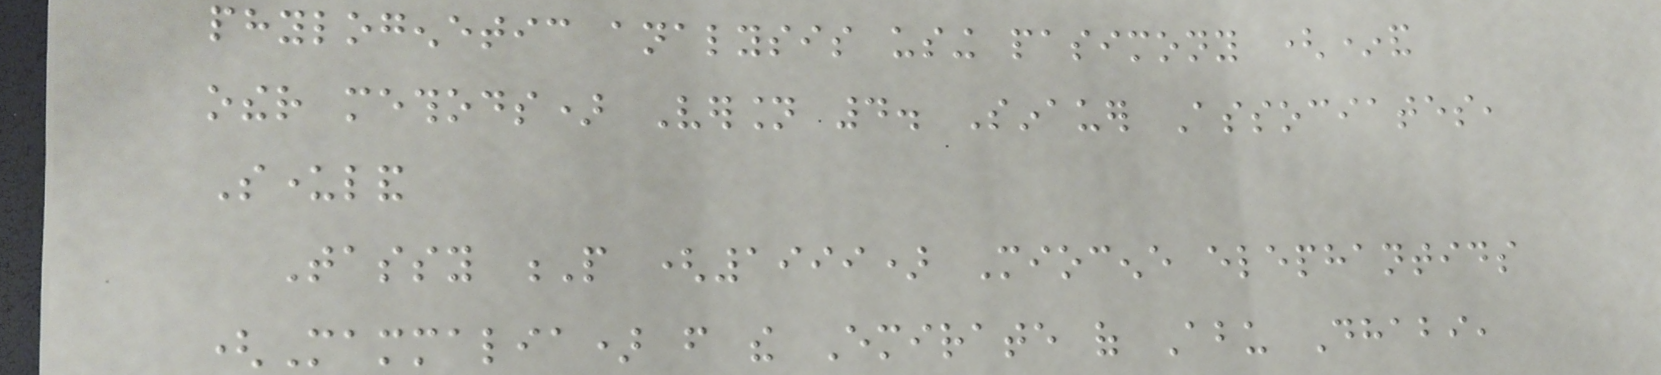phylogenetic analysis using pasimony (*and
other methods) Version 4. Sinauer Associates,
Sunderland
Tassy P (1999) Miocene elephantids
(Mammalia) from the Emirate of Abu Dhabi,
